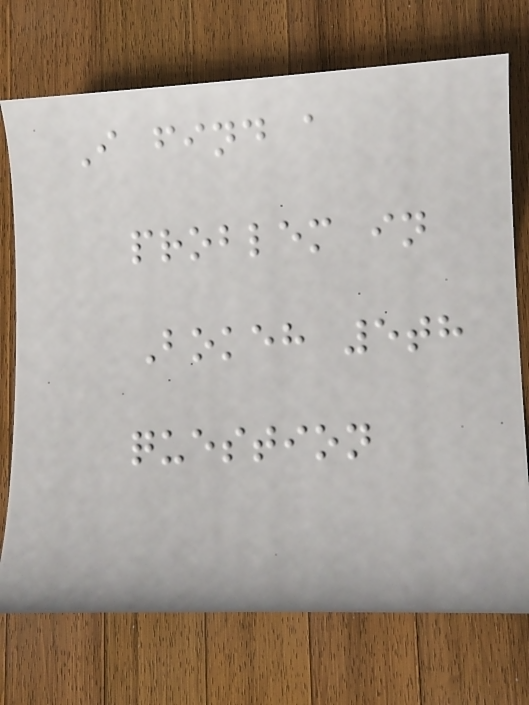I find a
problem in
Bokeh 5th
question
